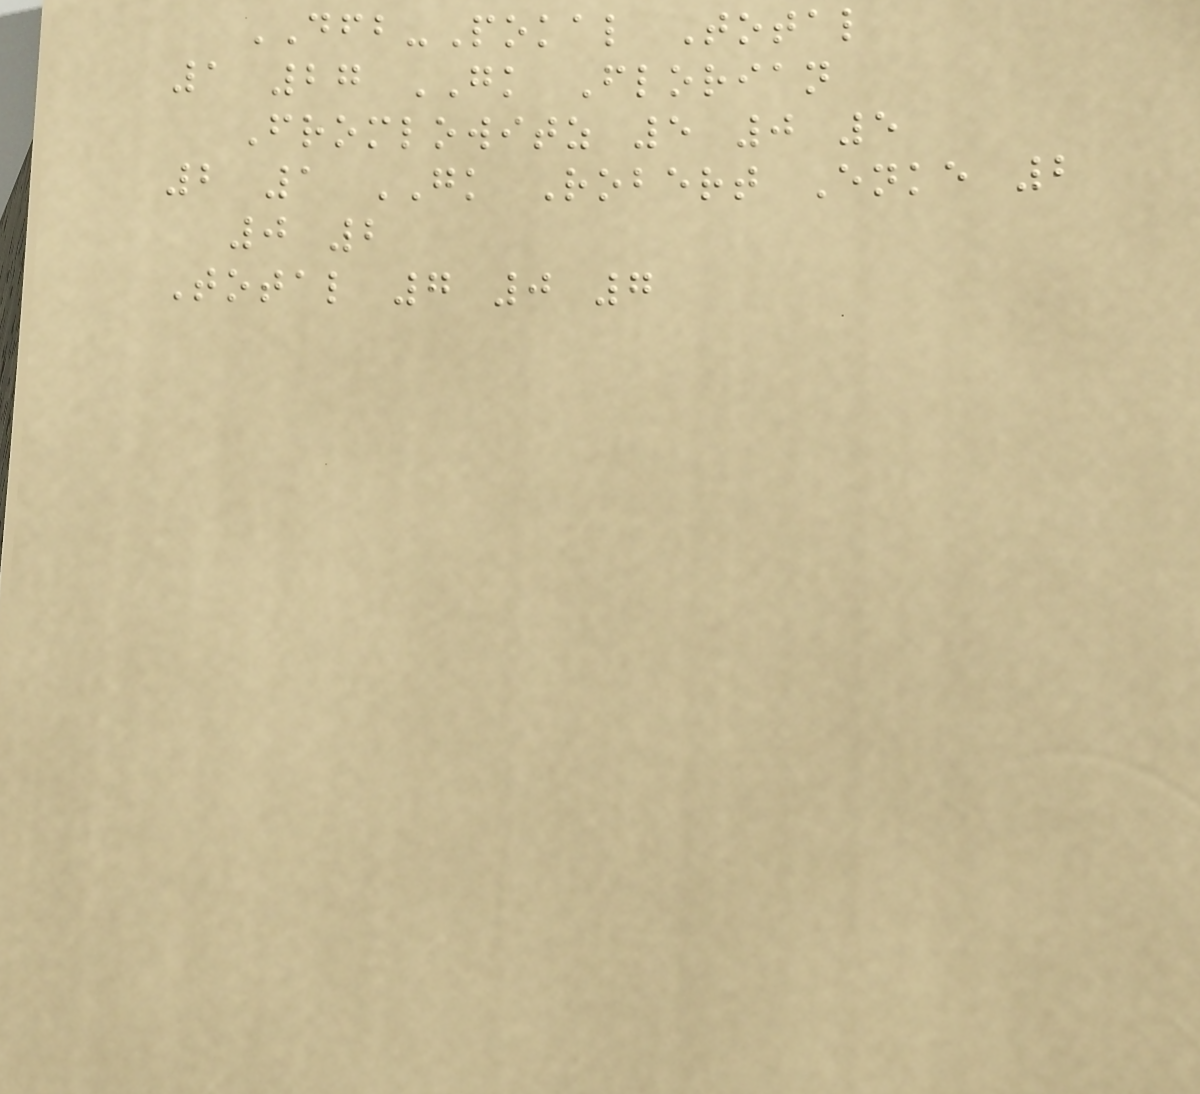DFB-Pokal Total
1 27 GK Florian
Fromlowitz 5 0 5
2 1 GK Robert Enke 2
0 2
Total 7 0 7
